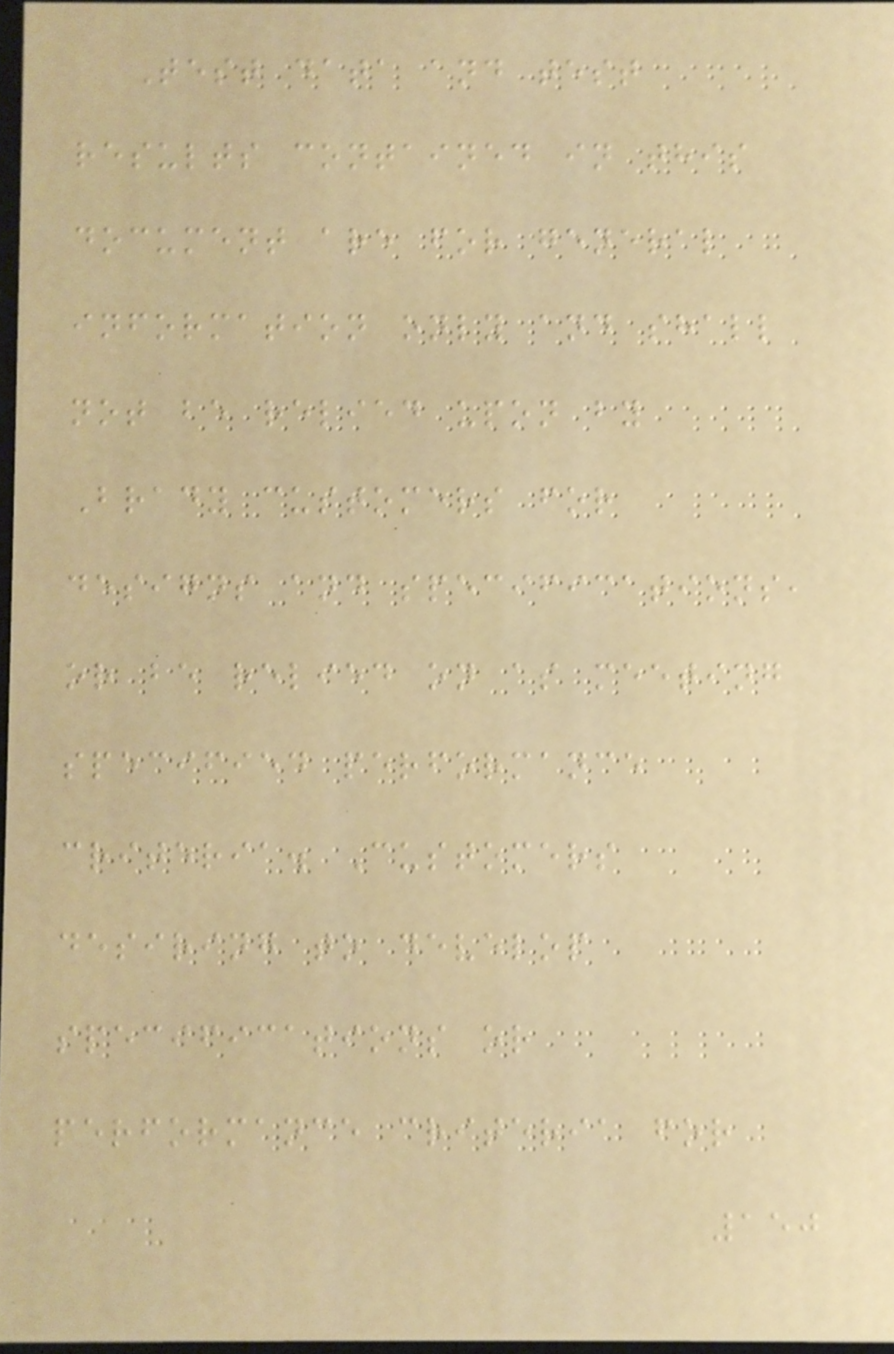Test data and test
results contained in this
document are for general
information only and shall
not be relied upon by
Brady customers for
designs and specifications,
or be relied on as meeting
specified performance
criteria. Customers
desiring to develop
specifications or
performance criteria for
150
